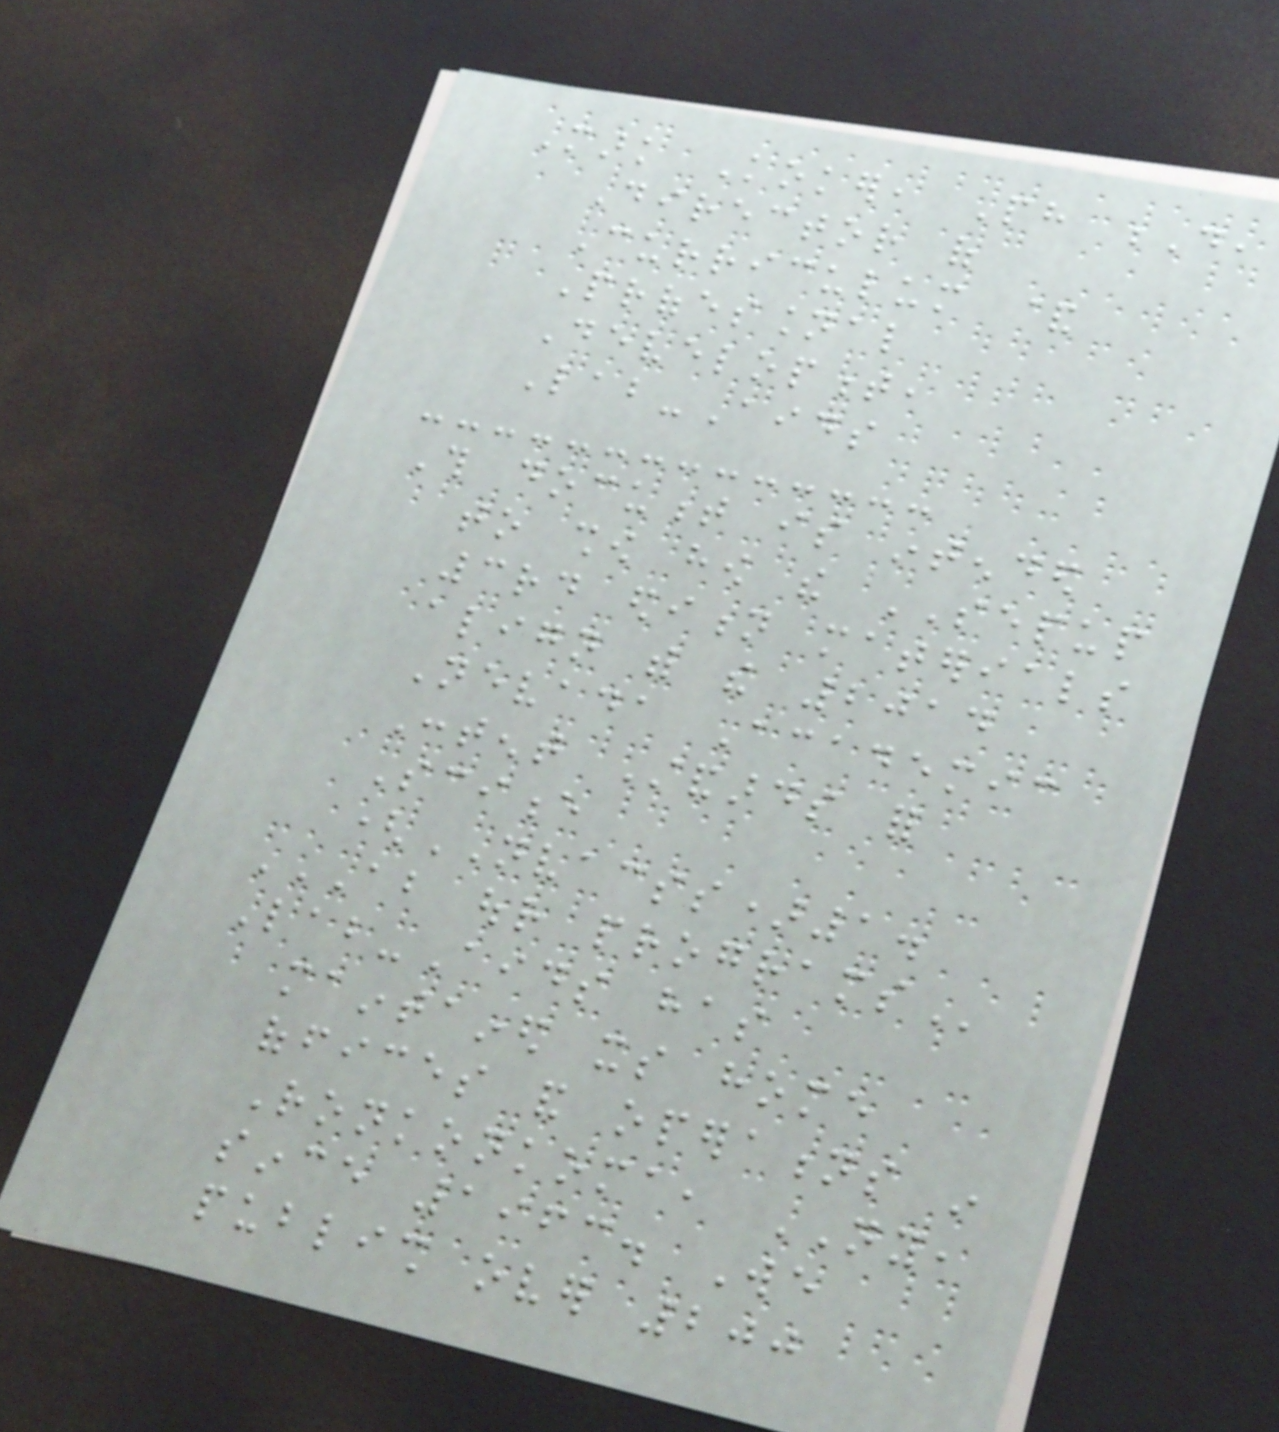Mark Koker, Ph D,
Director of
Curriculum &
Professional
Development,
Lab-Aids
This document is intended
to show how the SEPUP
3rd edition materials
align with the 2014
Nevada Academic
Content Standards for
Science
(NVACSS)1.
ABOUT OUR PROGRAMS
Lab-Aids has
maintained its home
offices and operations in
Ronkonkoma, NY,
since 1963. We
publish over 200
